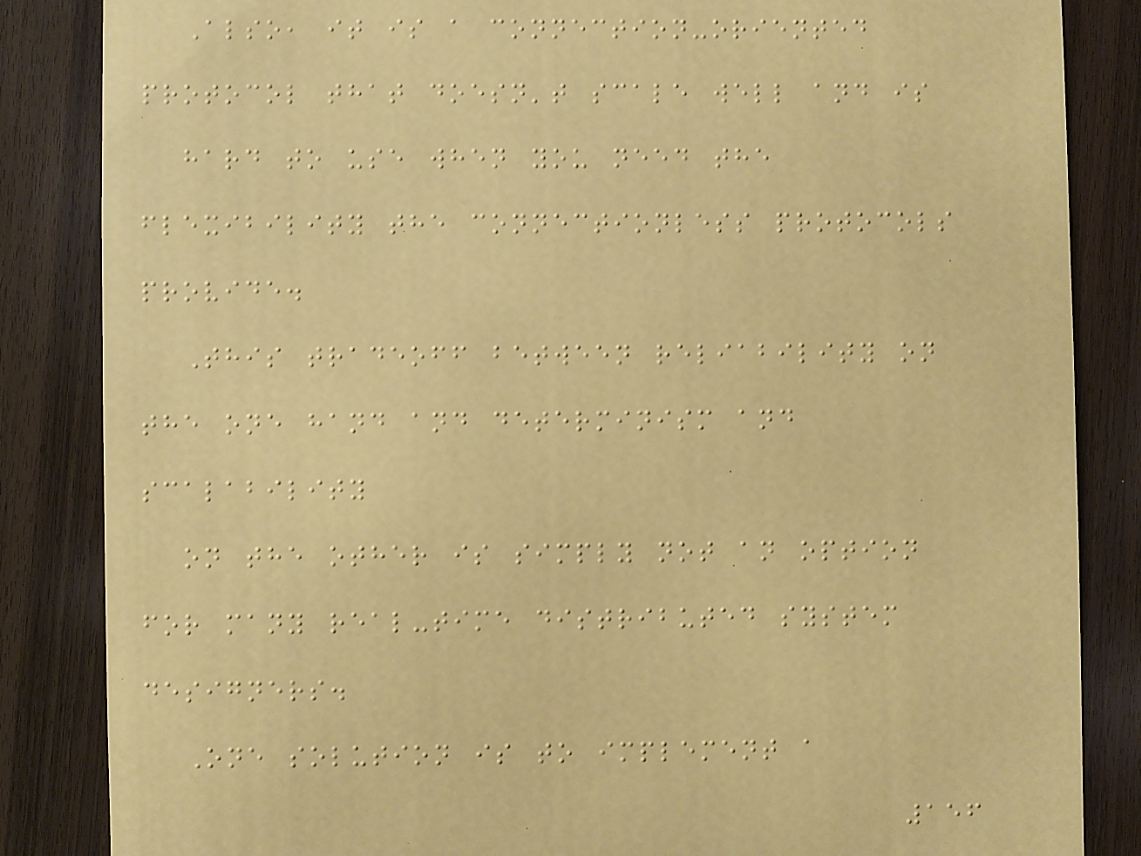Also, it is a connection-oriented
protocol that doesn't scale well and is
hard to use when you need the
flexibility the connectionless protocols
provide.
This tradeoff between reliability on
the one hand and determinism and
scalability
on the other is simply not an option
for many real-time distributed system
designers.
One solution is to implement a
156
